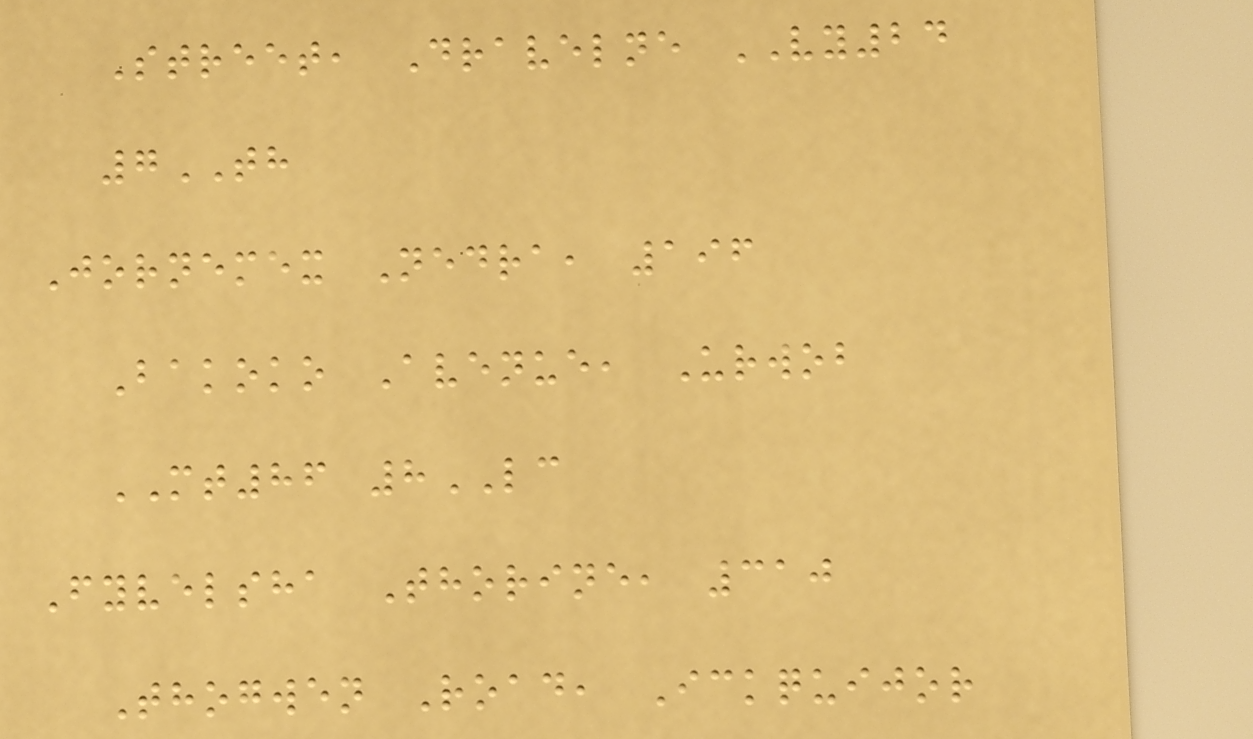Street, Dravelne VY24
7TH
Jornemex Nedra, 196
Bakoko Avenue, Urwob
MT86 8LC
Fyvelsha Thorine, 310
Thogwen Road, Ickquijor
